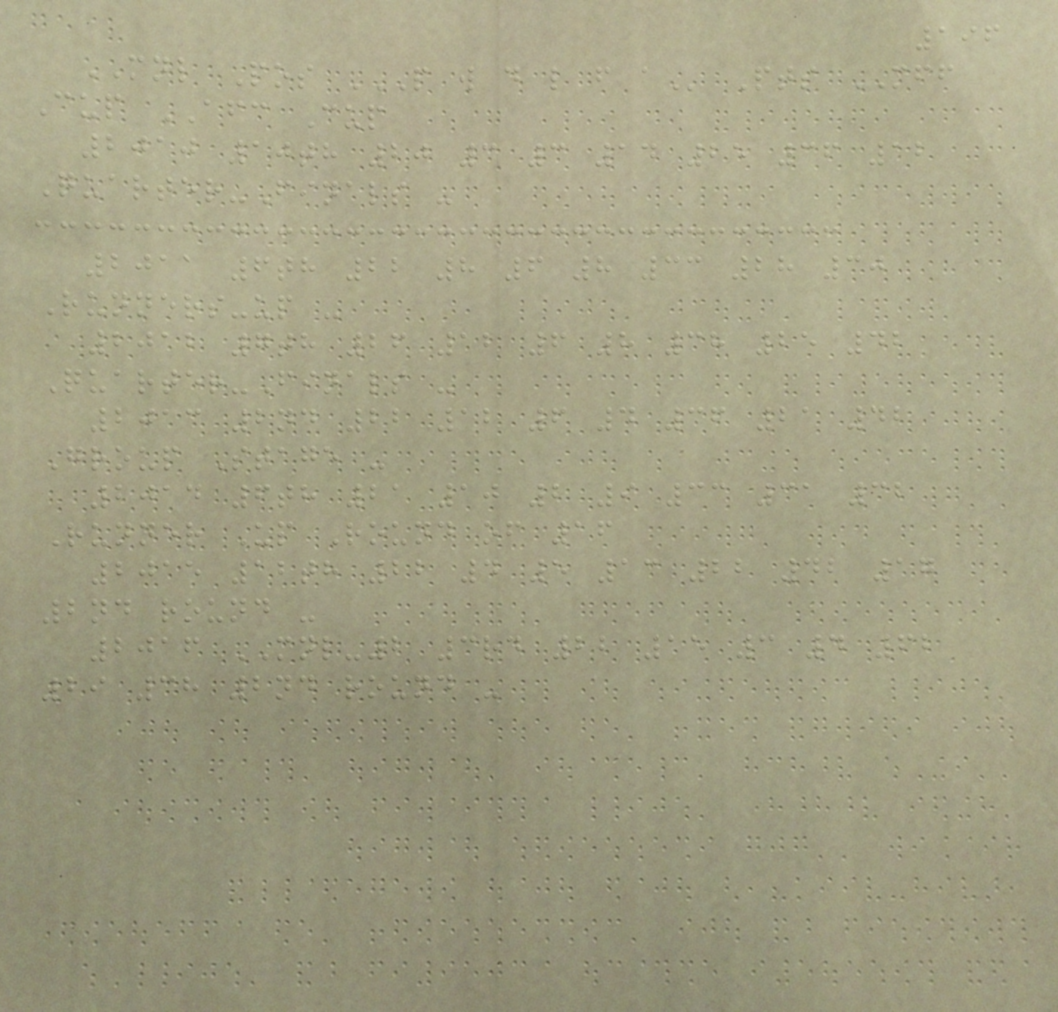196
MNL Pos P W D L F A Pts MFF
Cup AFC Cup
2010 10th 20 3 3 14 25 36 12
Quarter-Finals -
2011 6th 22 8 6 8 33 28 30
Runners-up -
2012 7th 26 12 6 8 38 25 42
Quarter-Finals -
2013 2nd 22 12 6 4 36 21 42
Group Stage -
2014 6th 21 10 2 9 33 31 32
Runner Up Round of 16
2015 12th 22 4 5 13 22 42 17
2nd round -
2016 MNL-2 3rd 22 15 3 4 62
29 38 2nd round -
